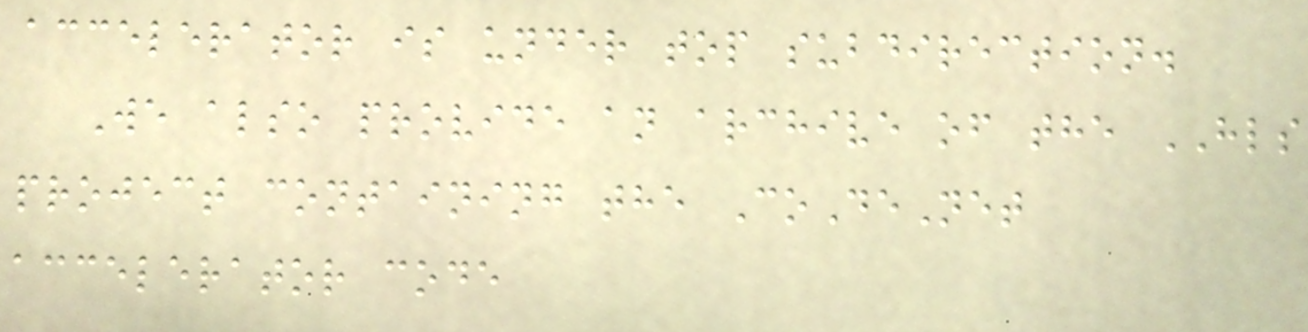accelerator is under top subdirection.
We also provide an archive of the HLS
project containing the CoDeNet
accelerator code
